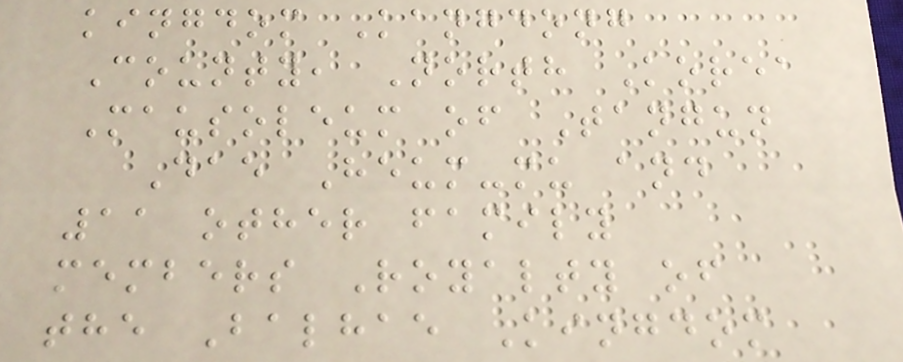kingdom Kangdong
County, North Korea
Mausoleum of Tangun
Dae Heum-mu and
11 other family
members Royalty of
the Balhae Kingdom
